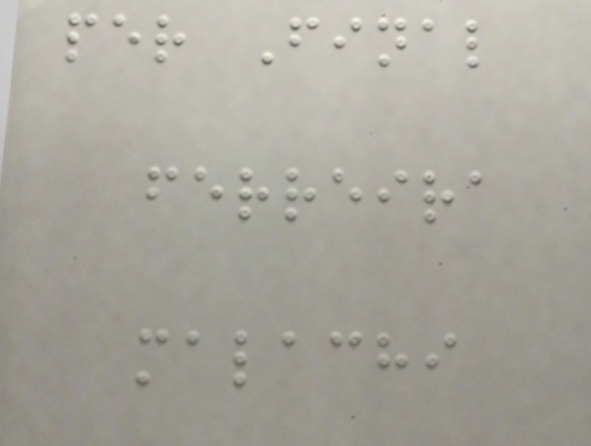per Final
ferreira
malachi
